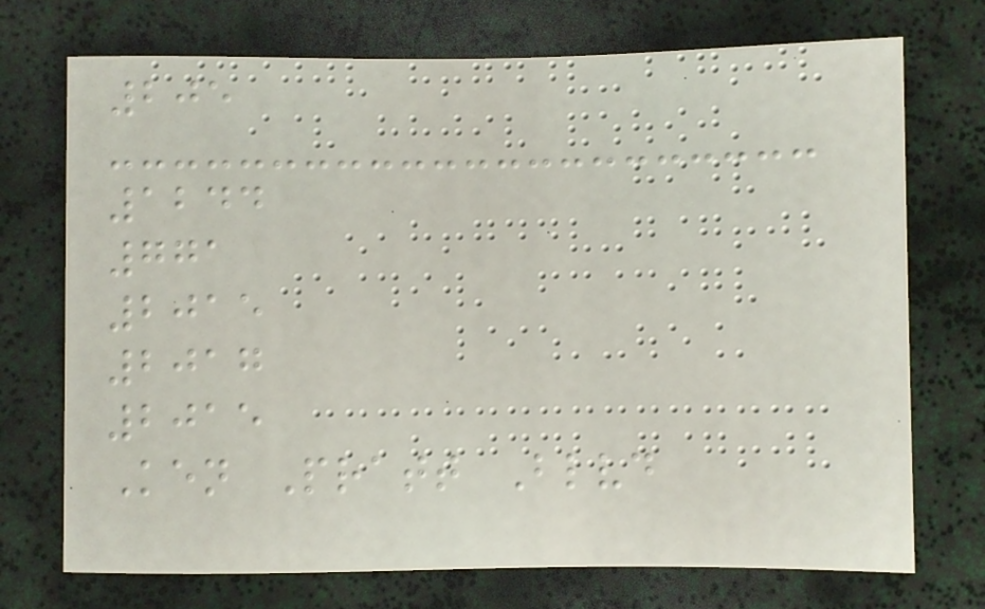205
1244
771
2015
2017
2015
Ken Pratt Blvd
